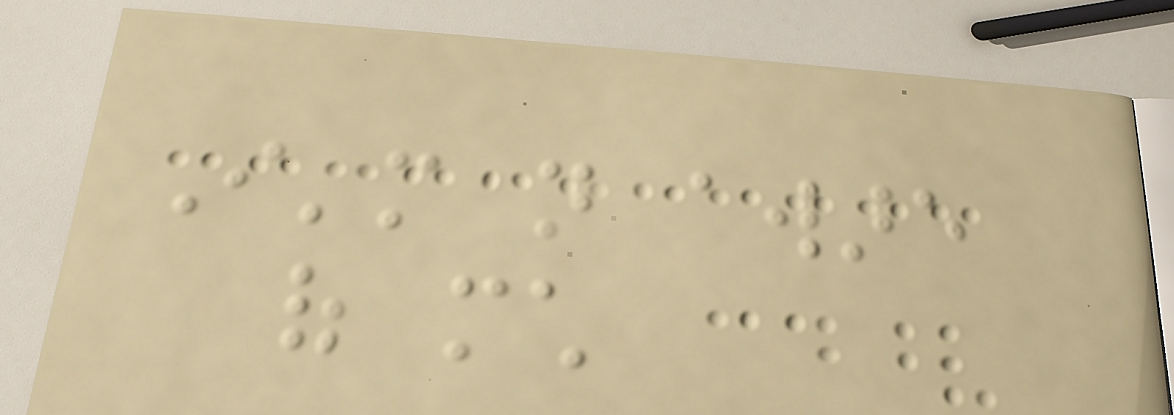I'm not aware
of much
